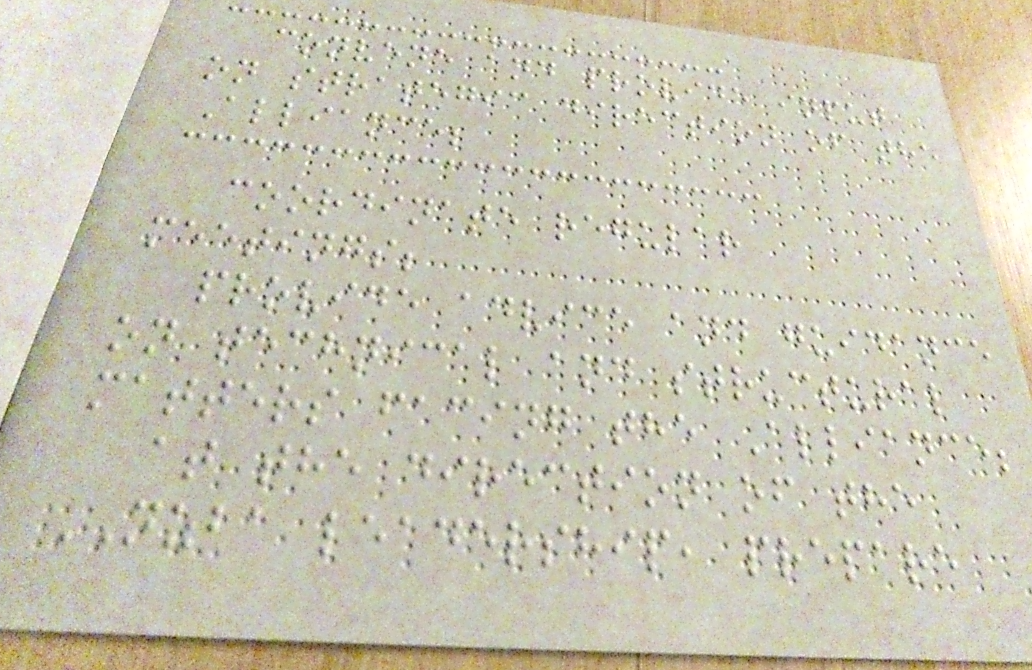convene and provide input
on strategic direction of the
Alliance;
coordinate regular
meetings;
provide advice and guidance
on technical and structural
matters facing the Alliance;
at the direction of the
NZBA leadership, prepare
